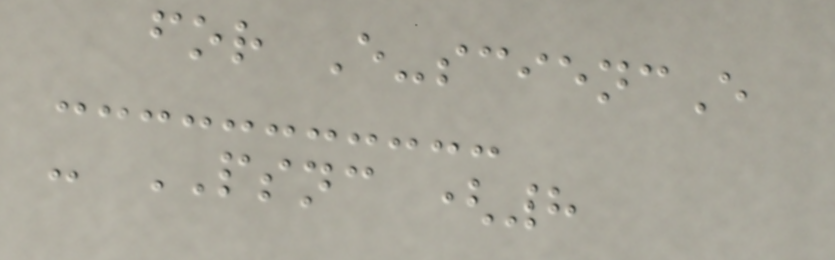for E-sciencE
- PSNC (8
